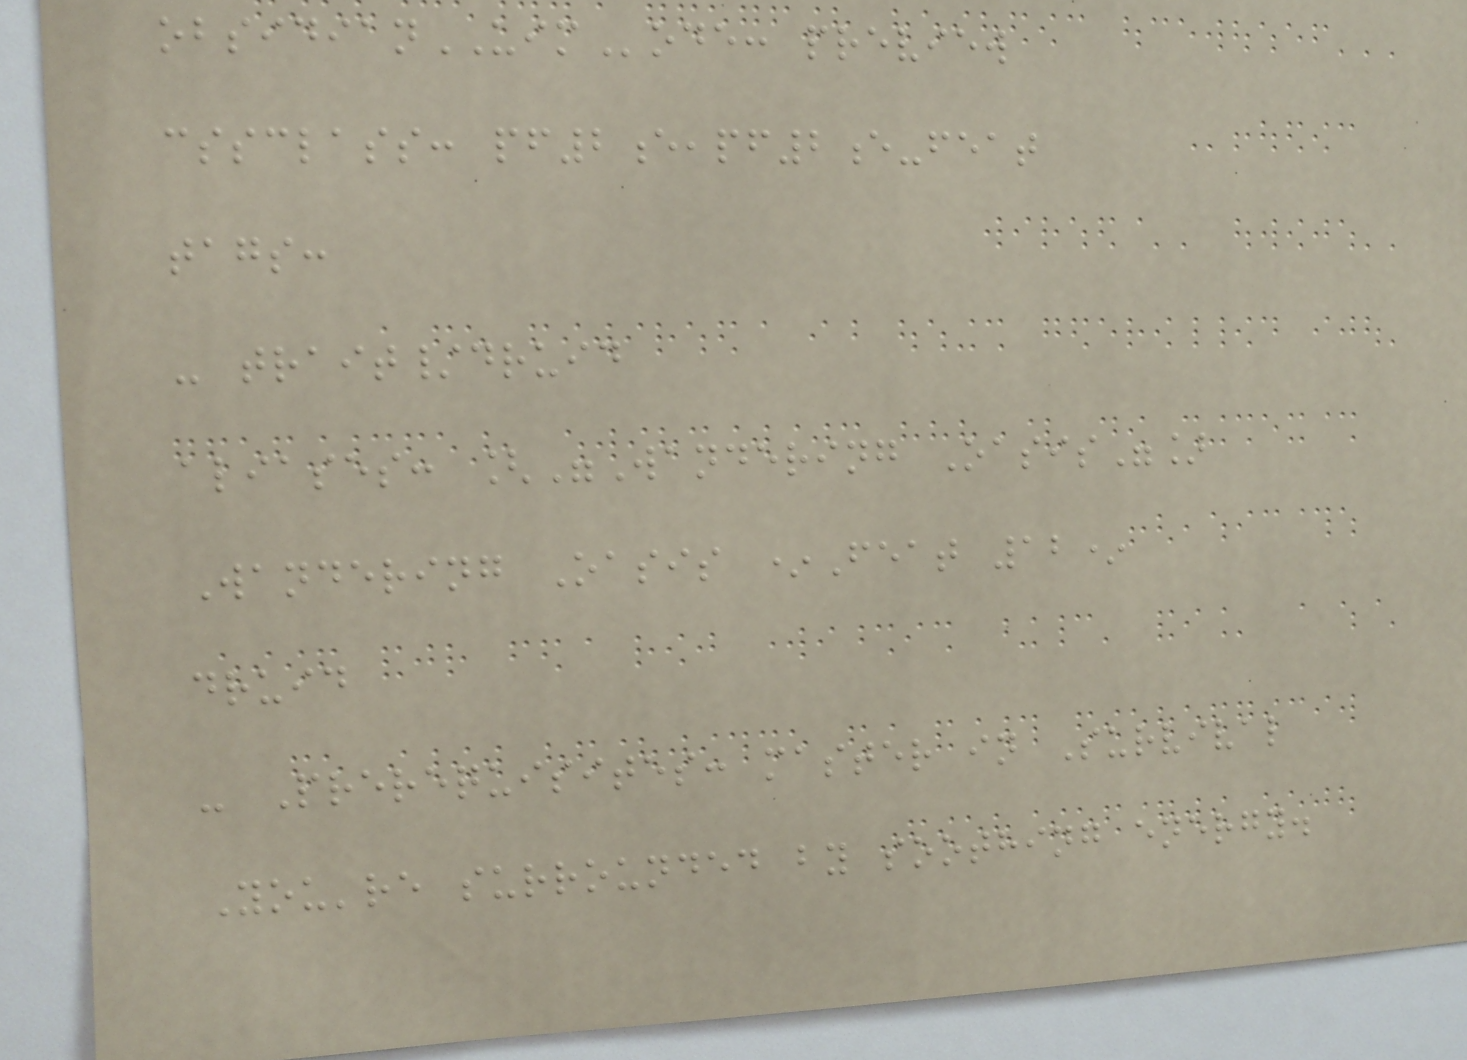obsidianUIMode: preview
cssclass: pf2e,pf2e-feat
tags:
- trait/druid
aliases: ["Wandering Oasis"]
Wandering Oasis *Feat 12*
druid
- Prerequisites: master in Survival
You're surrounded by soothing energy.
